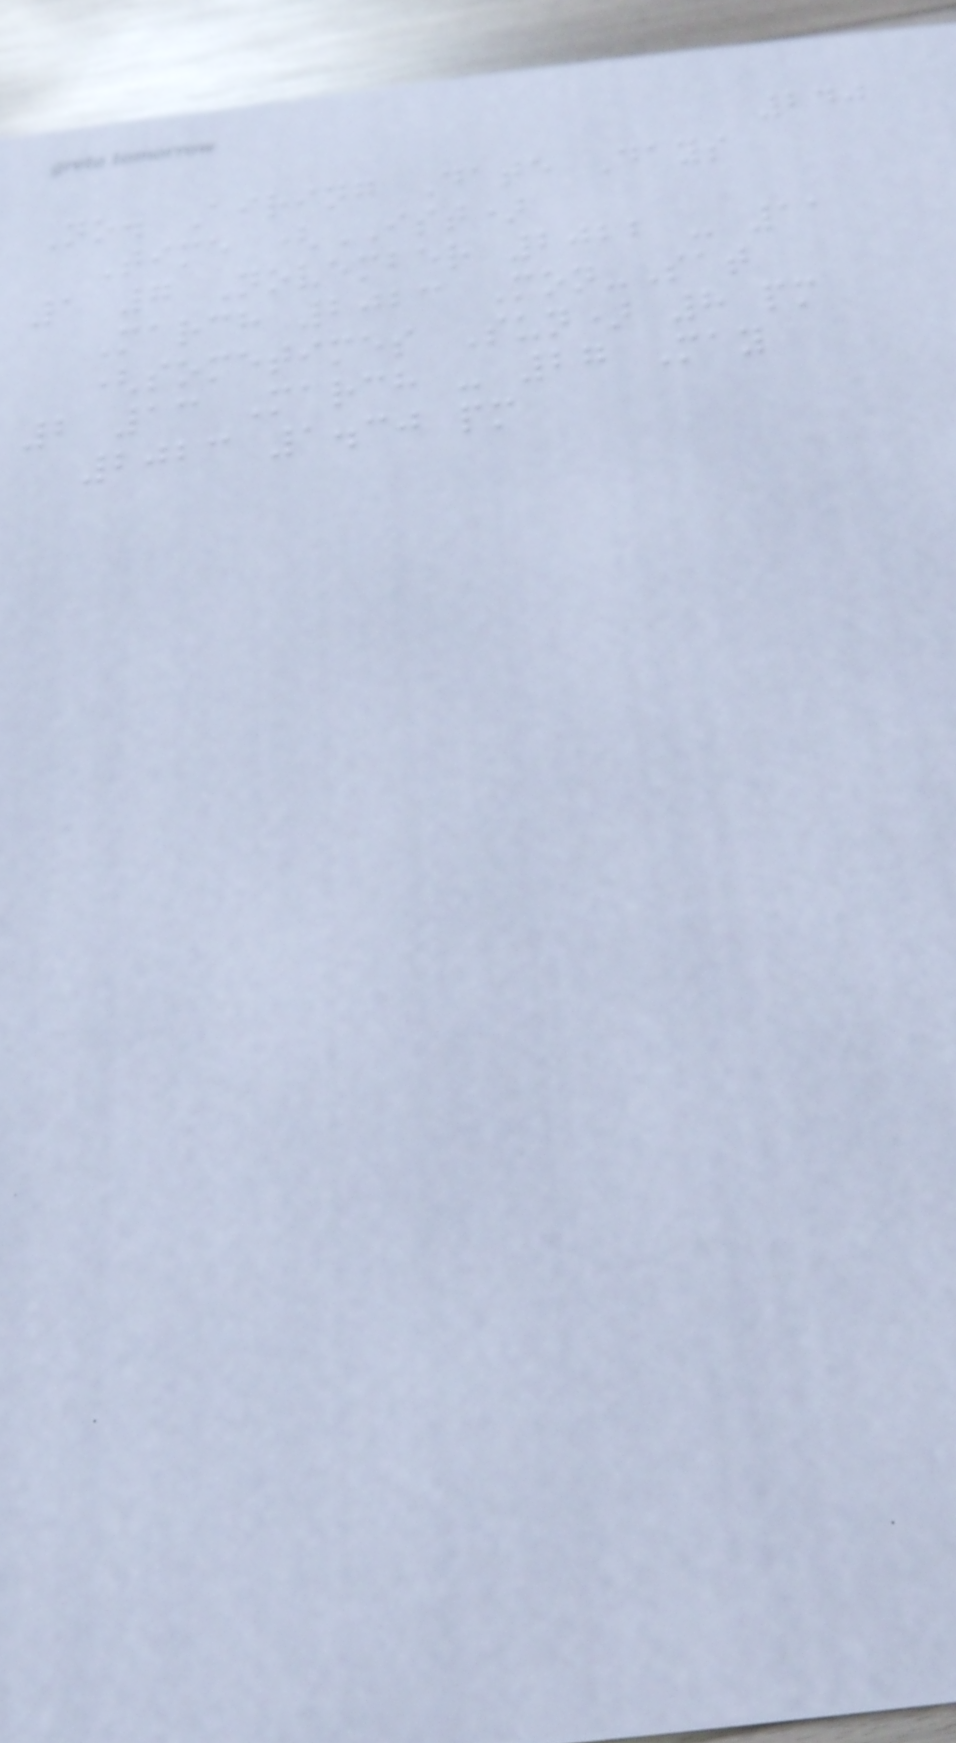240
No. Airing Date Days
Time (IST)
1 7 November 2022 - 11
March 2023 Mon-Sat
(sometimes Sun) 8 pm
2 13 March - 27 May
2023 1.30 pm
